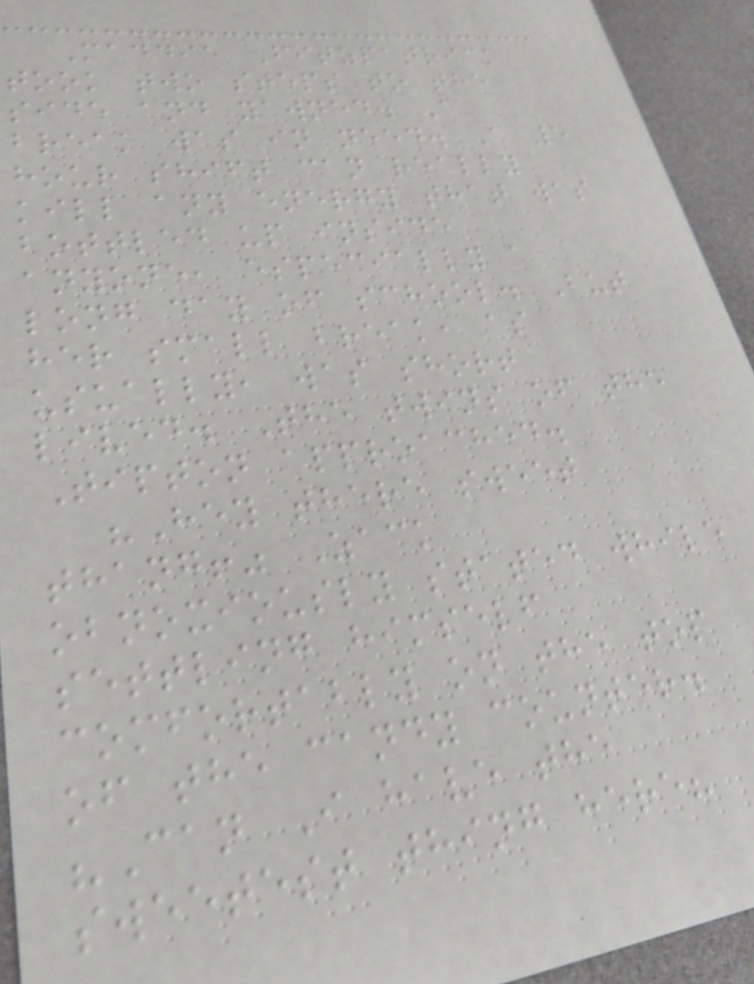Maddie Fitzpatrick
took two steps to the
side and yawned. A
break was in need. A 5
hour shift can really
kill any energy that was
bottled up inside
anyone, especially a
long day of school. But
her small break, as
usually, was short
lived. The twins of the
Tipton approached.
"Hey there sweet
thang!" Zack
obnoxiously stated while
settling himself
comfortably on the top
of the candy counter.
"Can I have the
sweetest thing here?
